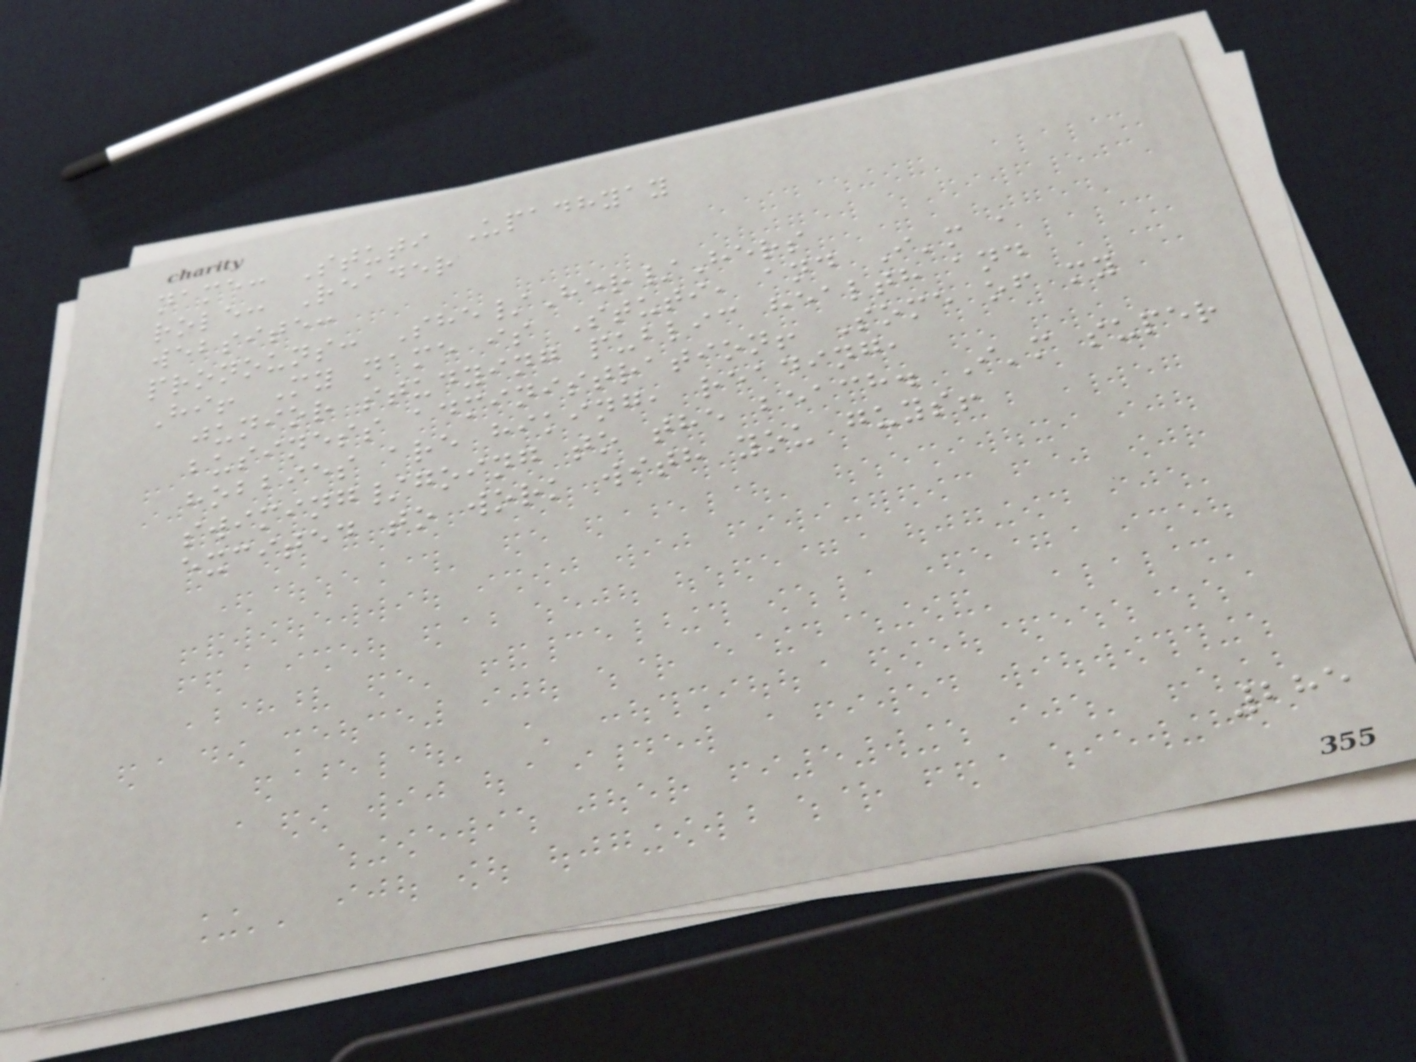name: Stuti Upadhyay
role: Reader
website:
pronouns: She/Her/Hers
Hi! My name is Stuti, and I'm a
junior studying public health and
business administration! Some of my
hobbies are hiking, reading,
swiming/going to the beach. I'm super
excited to work with you guys!
285
